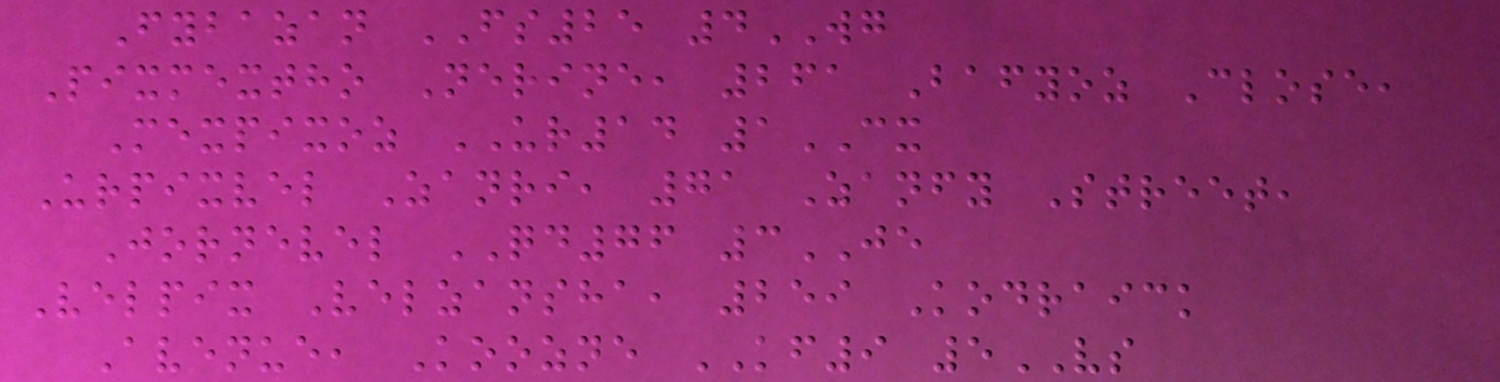Fybazan FS25 4WG
Pixmextho Nerine, 261 Bafyoz Close,
Mexpixoz UR14 1CX
Urpixvel Zanri, 71 Zanfy Street,
Jornevel QD76 3JE
Velpix Velzansha, 259 Kodraick
Avenue, Koozne KF9 5VS
